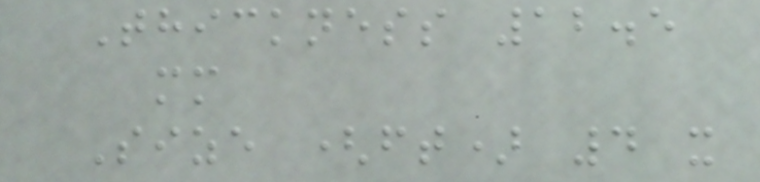Thickness 12.5
mm
Size (ft) 4 x
